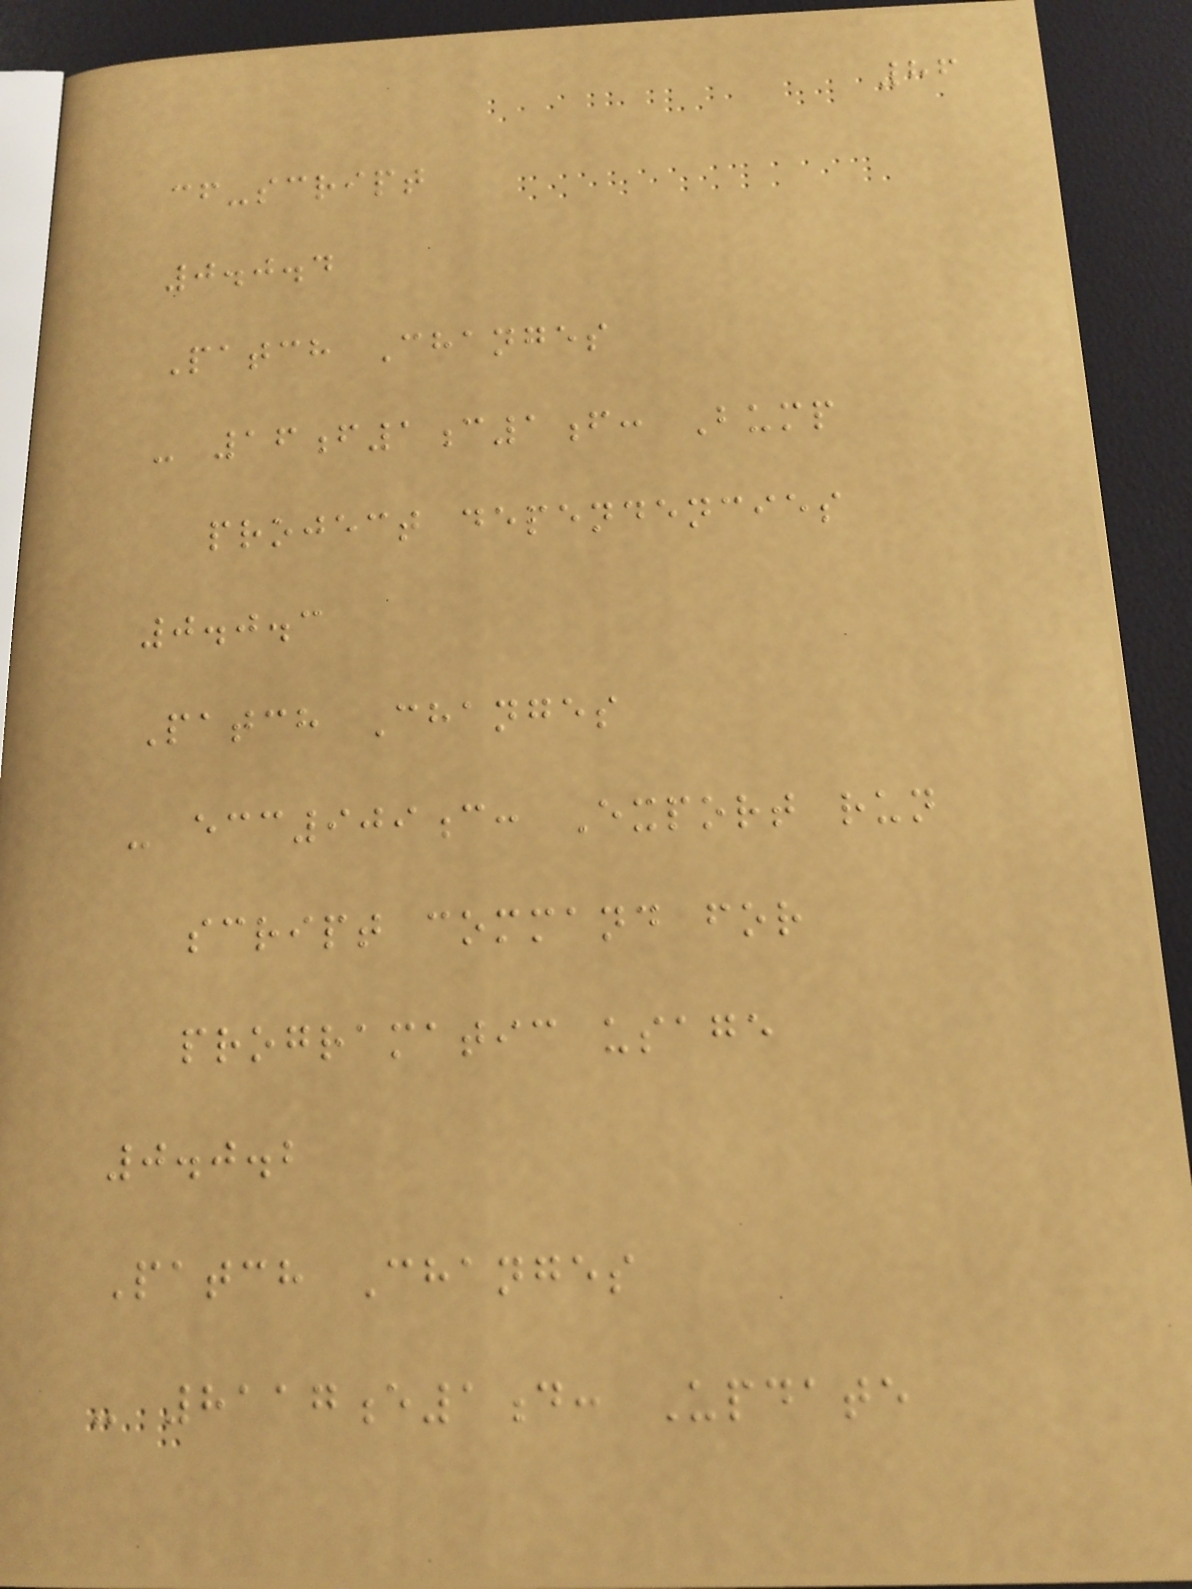86
cf-script
0.0.4
Patch Changes
- 16f1c1f: Bump
project dependencies
0.0.3
Patch Changes
- ecc909c: Export run
script command for
programatic usage
0.0.2
Patch Changes
- 8117e1d: Update
